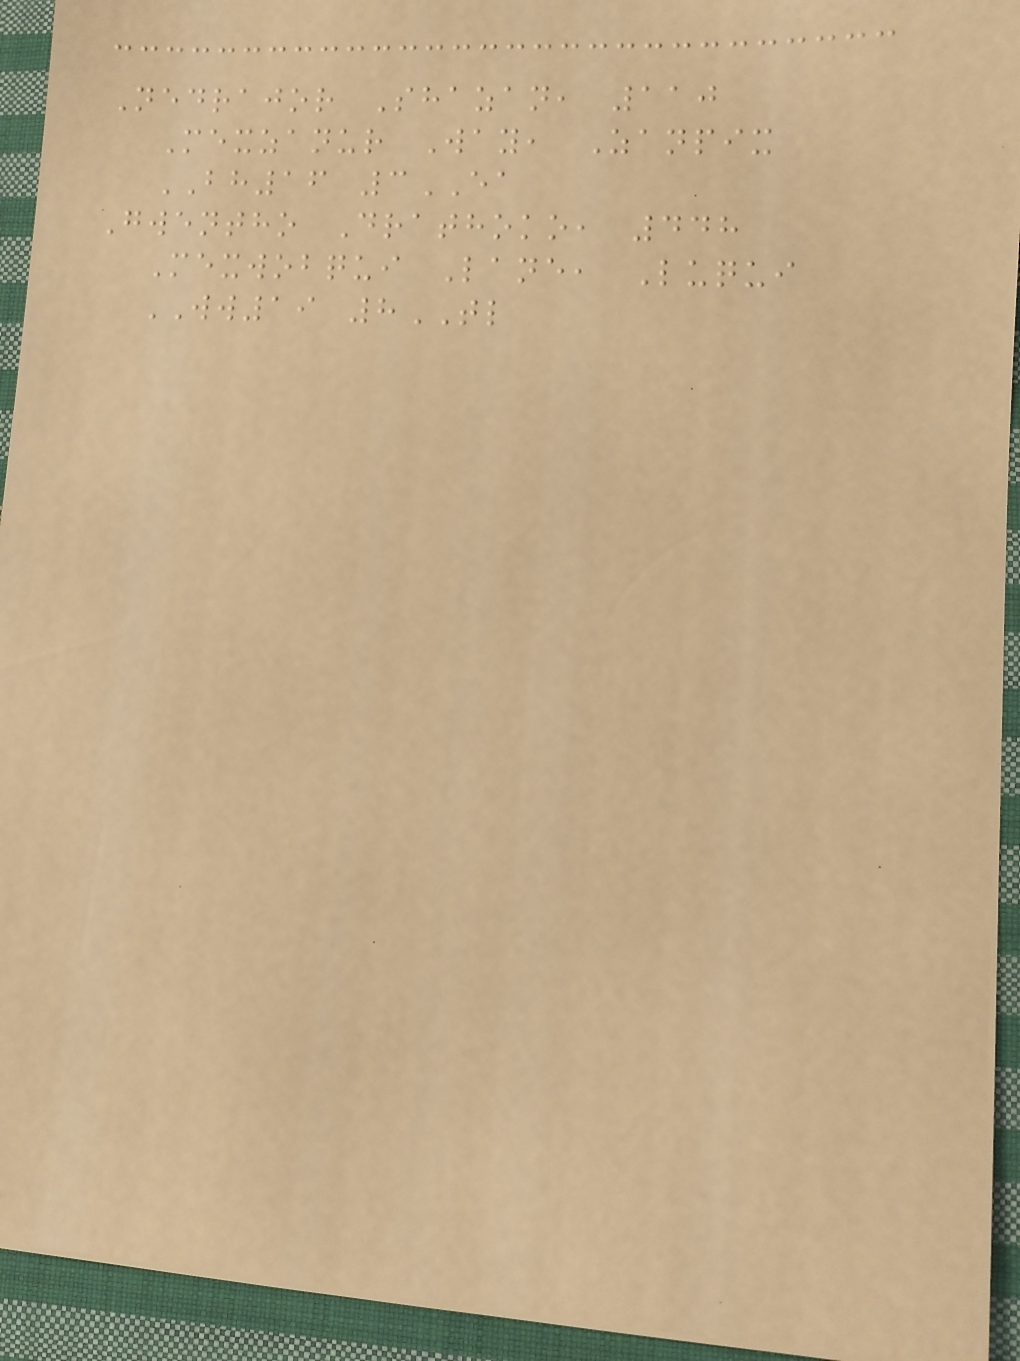Nedrajor Shazan, 110
Mexzanur Way, Zanpix
BH16 3EA
Gwentho Drathoko, 448
Mexwobqui Lane, Luqui
WW19 8TL
